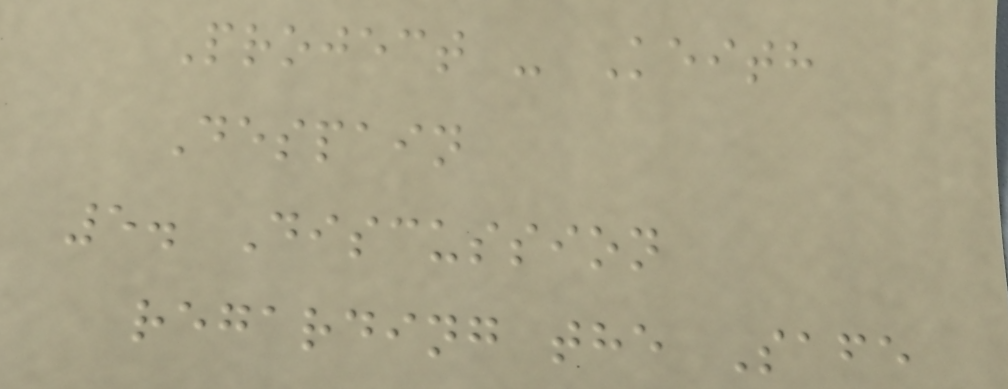Project - Keith
Despain
5. Discussion
regarding the Safe
